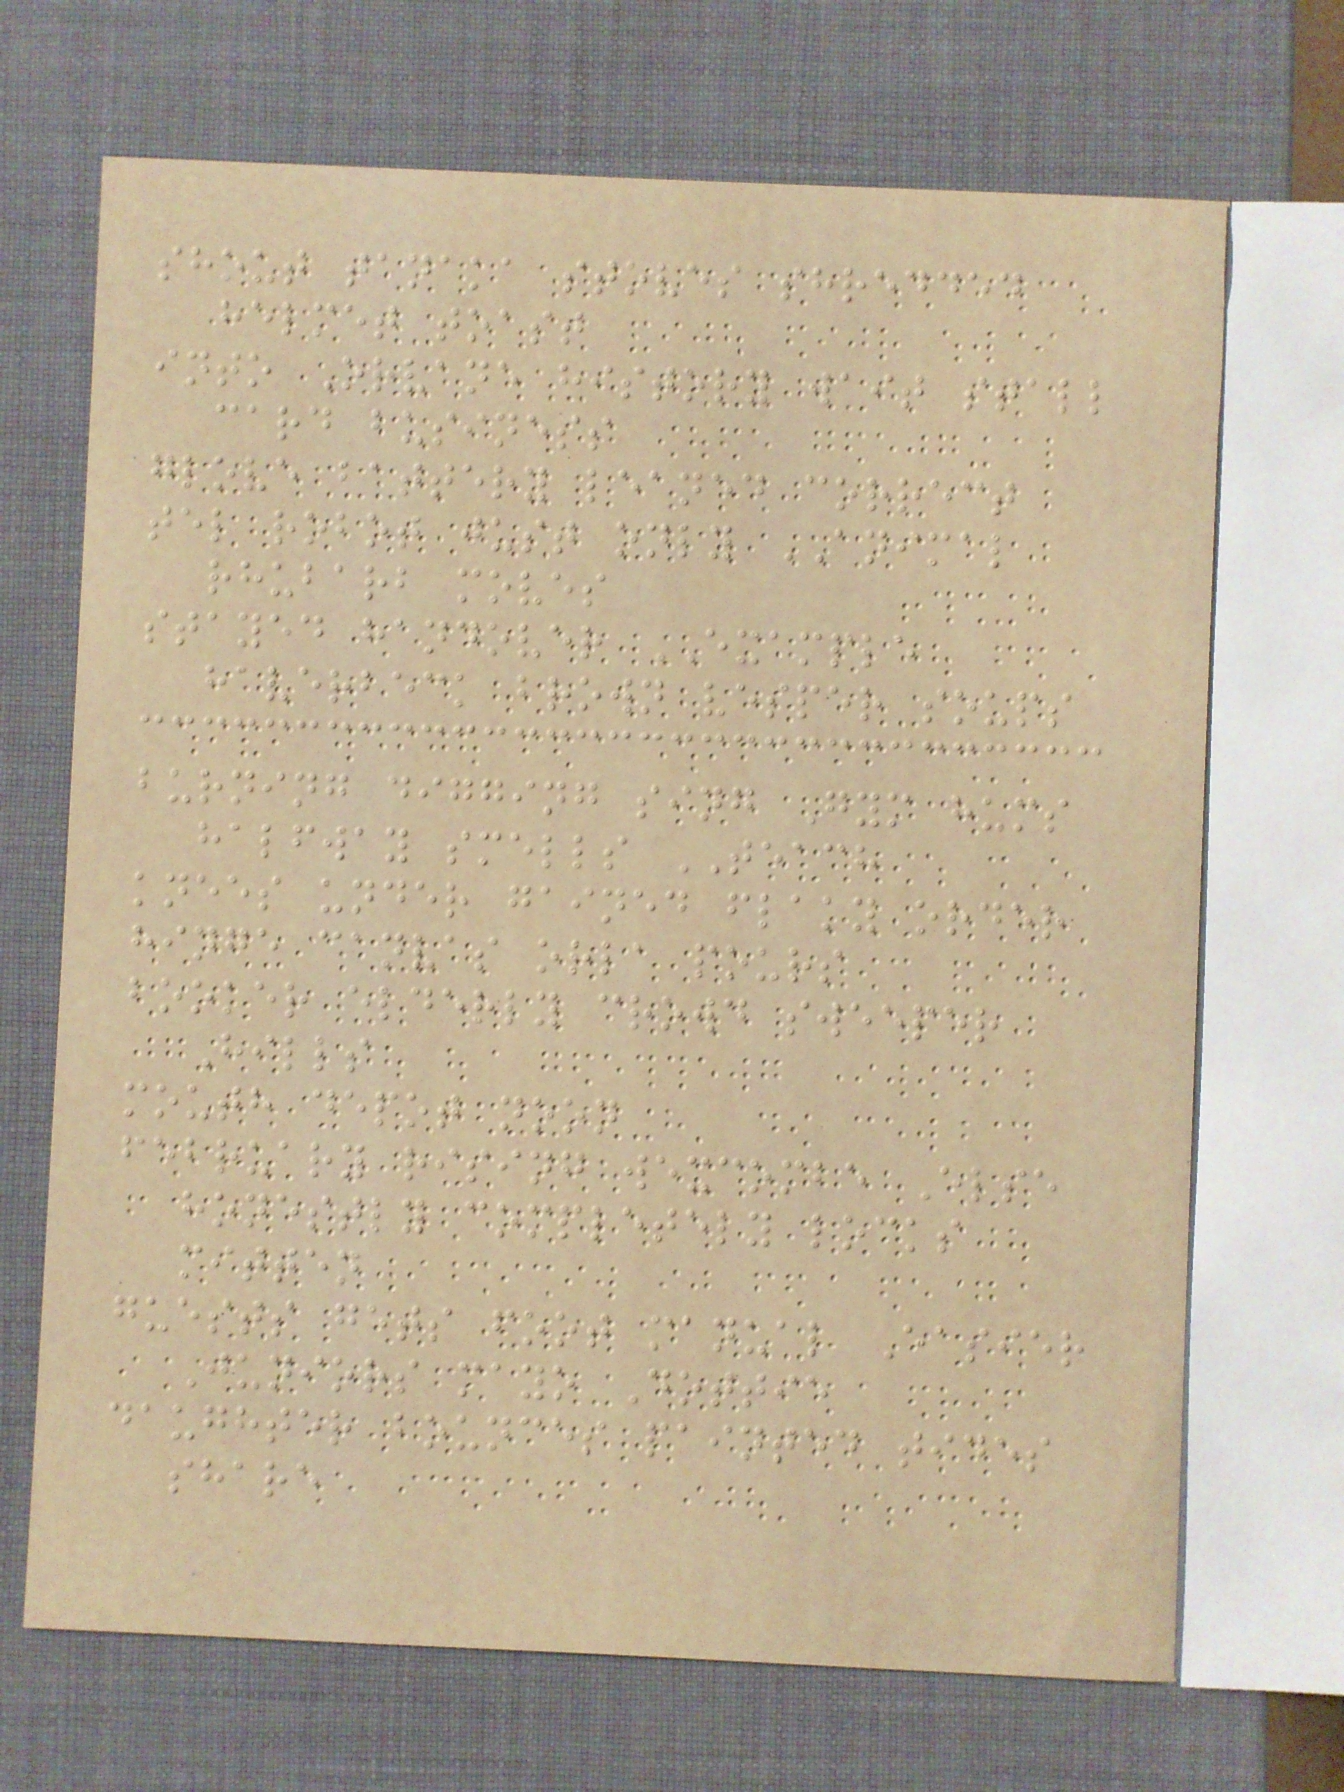shout tanaka stoves shredded
helmet toast
into Orvane history wait stall
card business
glove battery leaned correct
tel robot just only ANIMAL
rhubarb moves
stayed handover EXAMPLE
haverbeck brown vesper soups
burning digging sing Gym hums
halfway smells TEACH
knees under gained flaky order
hinge canvas orla pours
booker elderly crowd sweeper
Hills
mouth depot noon
february rising wexcombe Else
honestly completely locks
mitten
guests gets foot manual Easier
Juniors mayo Dottie
daughter bounces painted tides
share
